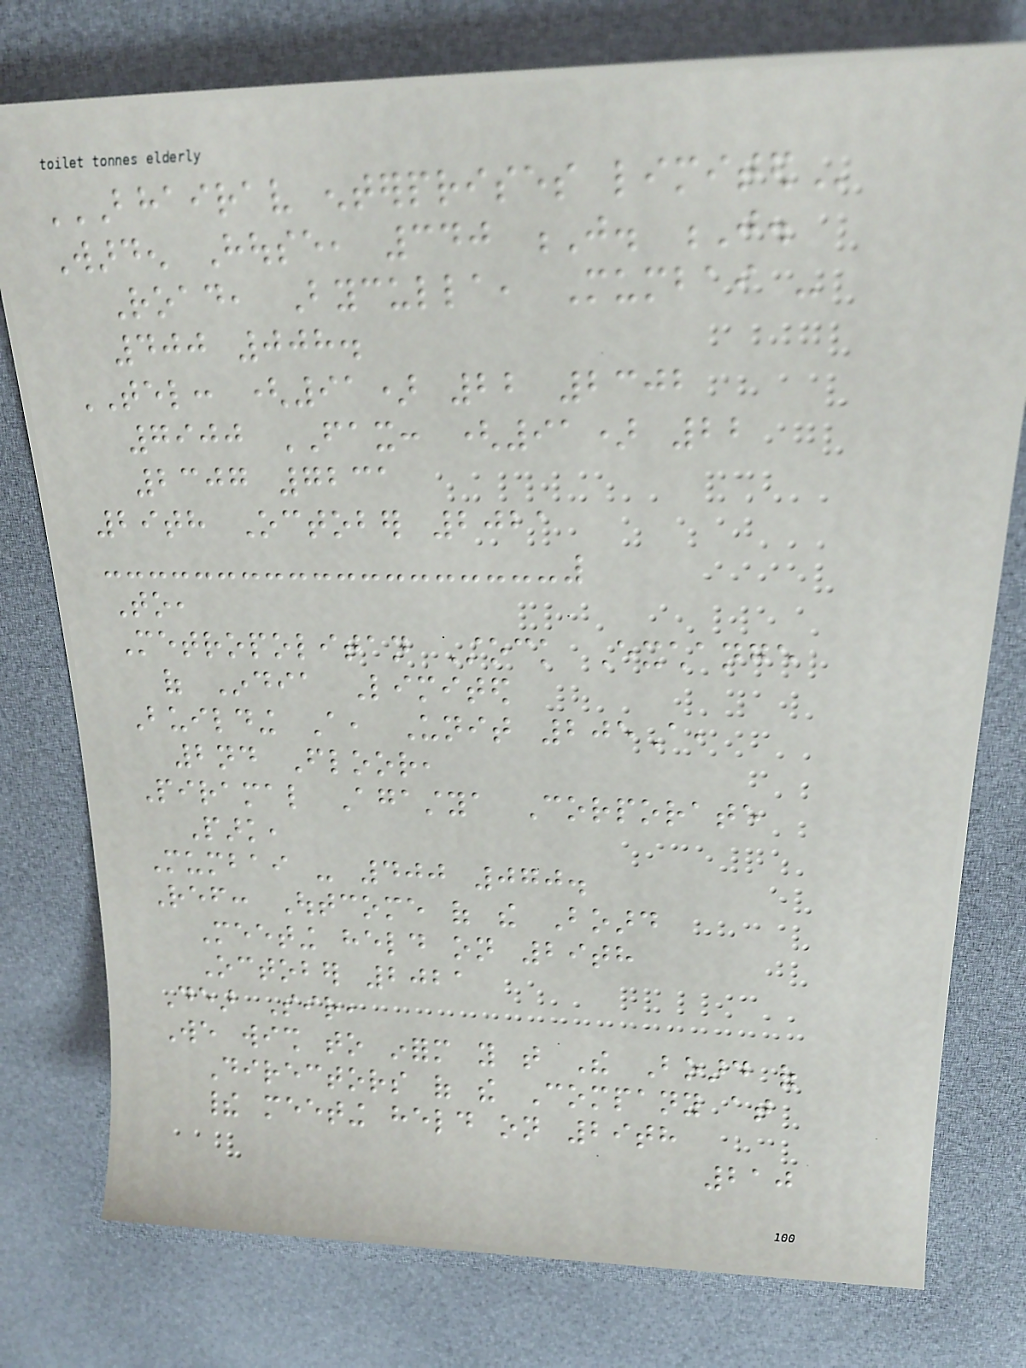BHAIRAV ENTERPRISES LIMITED
Warden House, 340 J. J.
Road, Byculla, Mumbai -
400 008.
TEL: (91) 22 2302
7900 FAX: (91) 22
2307 7231
29th October 2021
To,
Metropolitan Stock Exchange
of India Limited
Building A, Unit 205A,
2nd Floor,
Piramal Agastya Corporate
Park,
Mumbai - 400 070.
Ref: Outcome of the Board
Meeting held on 29th
October 2021
Dear Sir,
We wish to inform you that The Board of
Directors of the Company at
their meeting held on 29th
210
